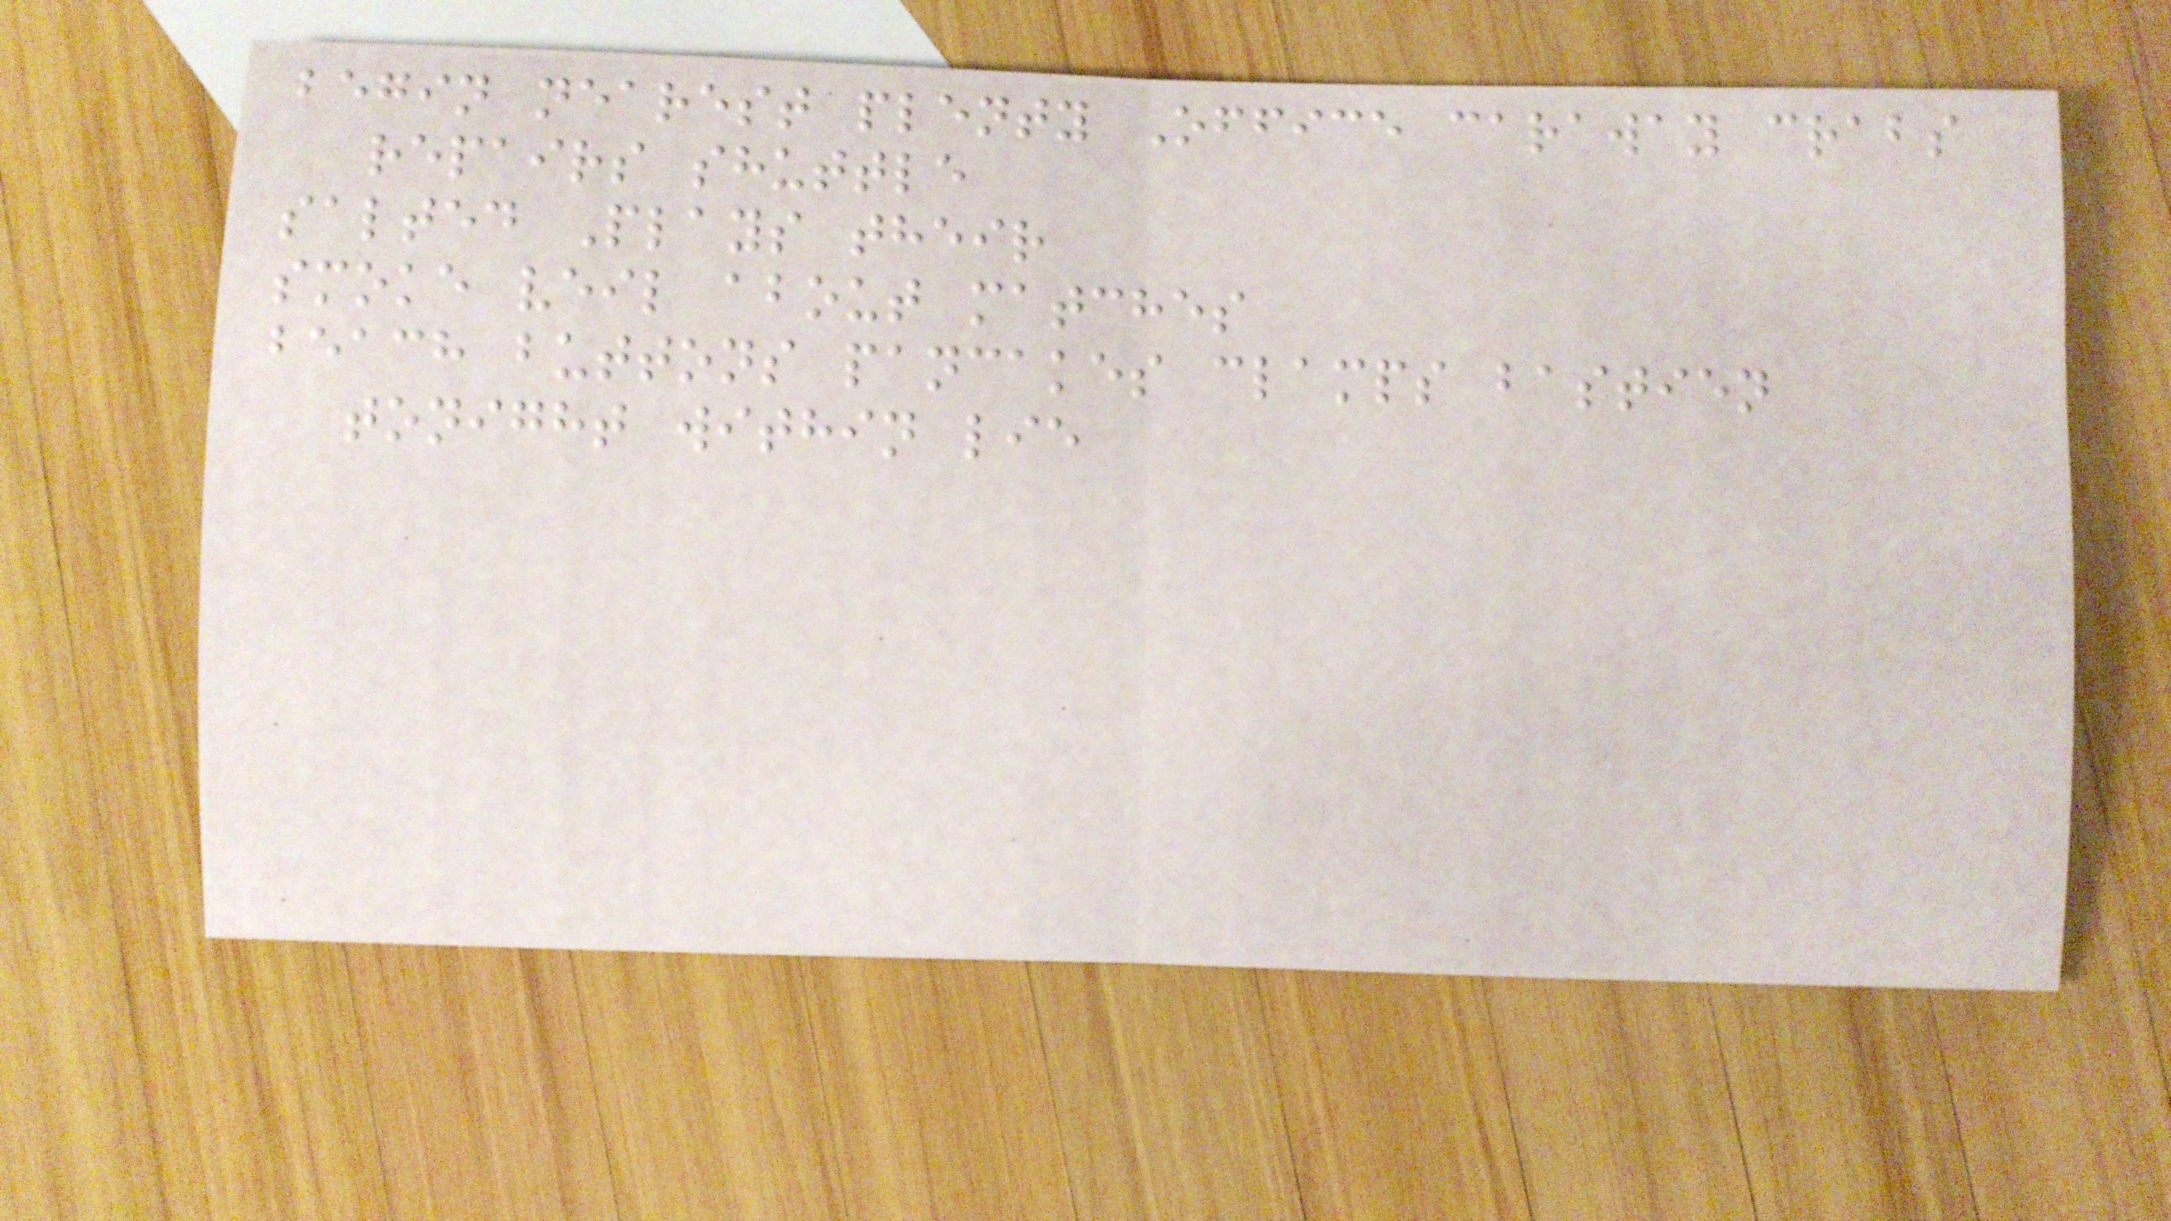begin nearest plenty Office caraway crabs
repairs shuttle
salted Plays their
smoke veil about matches
beach buttons pancakes clamps bastien
tonight within lie
